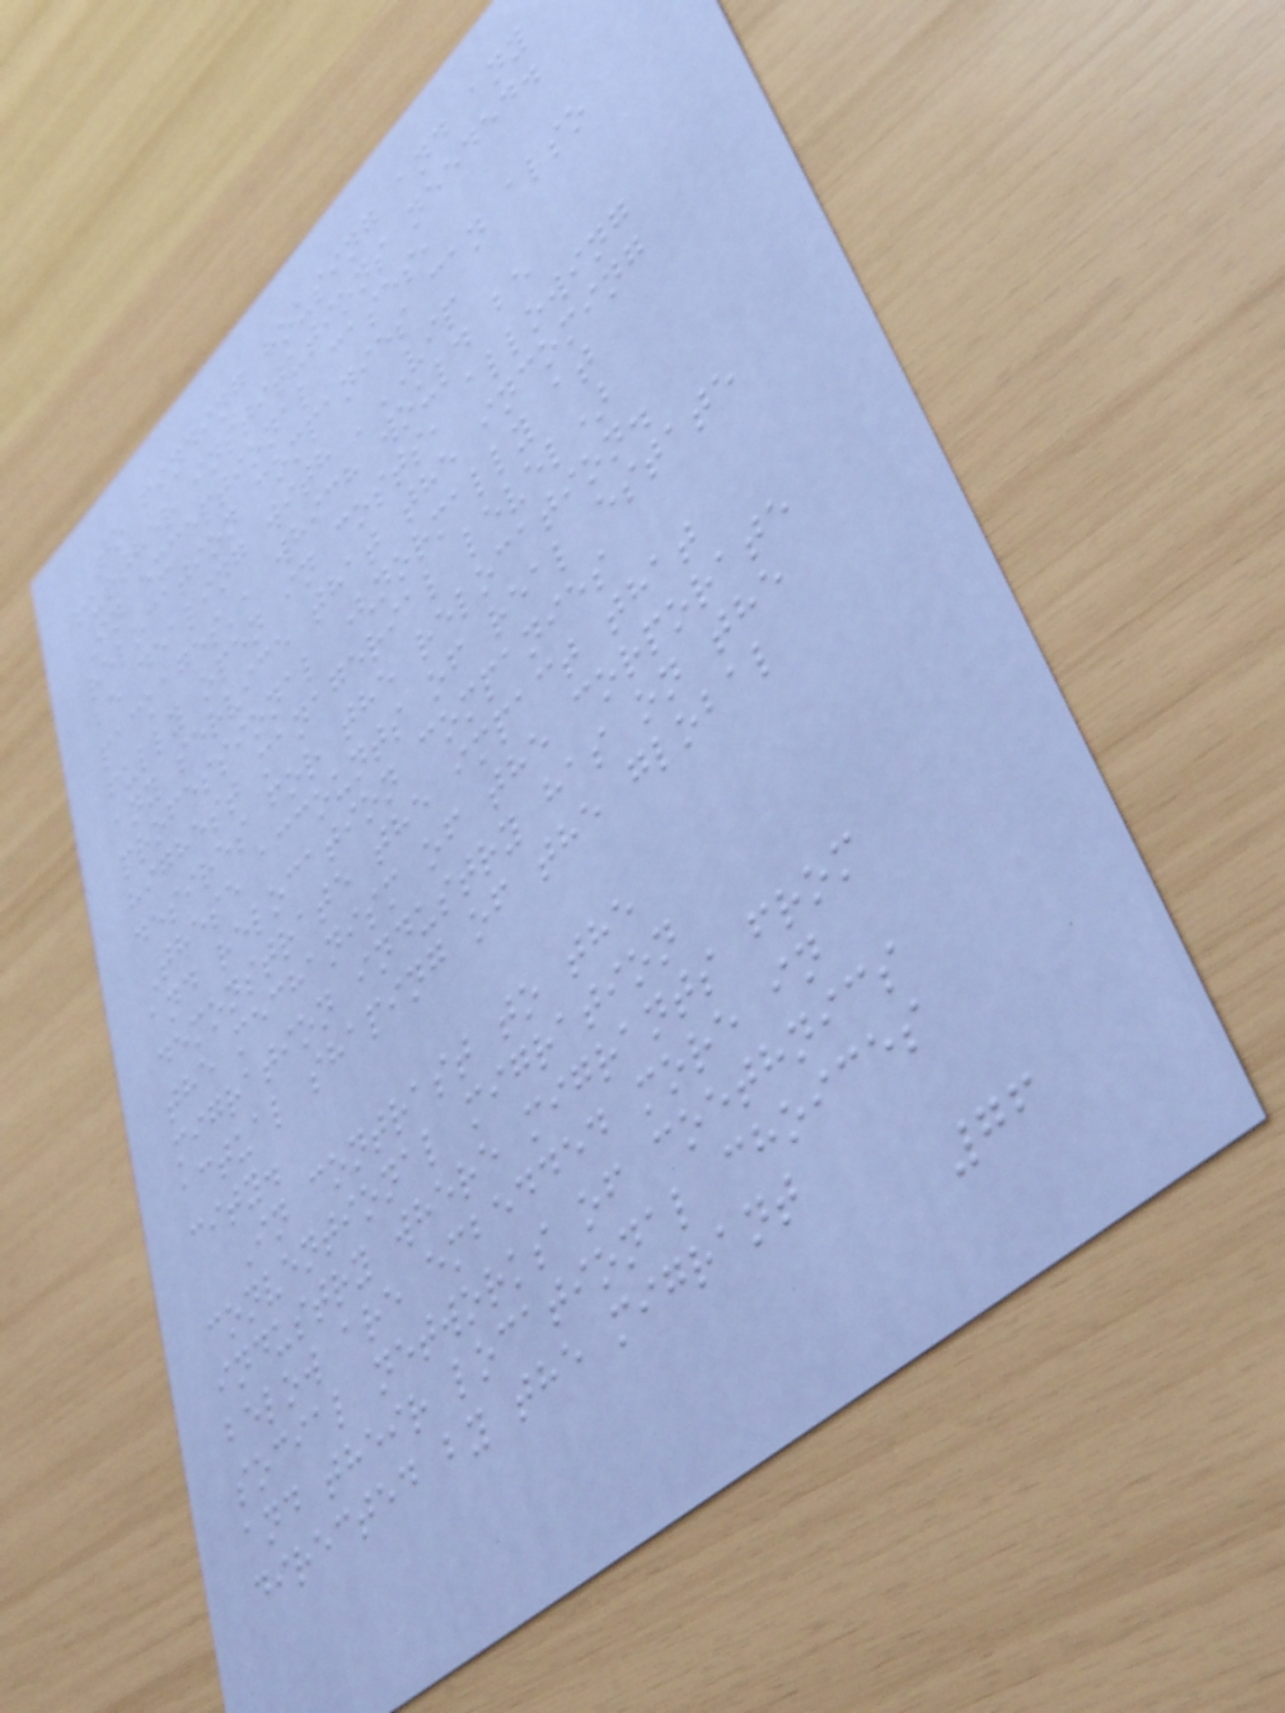to finding housing and any
further institutions needed.
In exceptional cases,
relocation companies can also
be dealing with 'VIP
packages', which would be
fully open in costs, allowing
any service that the incoming
professional (normally at
highest managerial level)
desires for the relocation.
These accounts of real estate
and relocation companies
demonstrate the impact that
the mechanism of the corporate
migration industry has on the
actual shaping of the global
city.
In contrast to the
conventional migration
industry where migrants from
below are embedded more in
social networks of coethnics
and their locational choices
directed by the migrant
76
